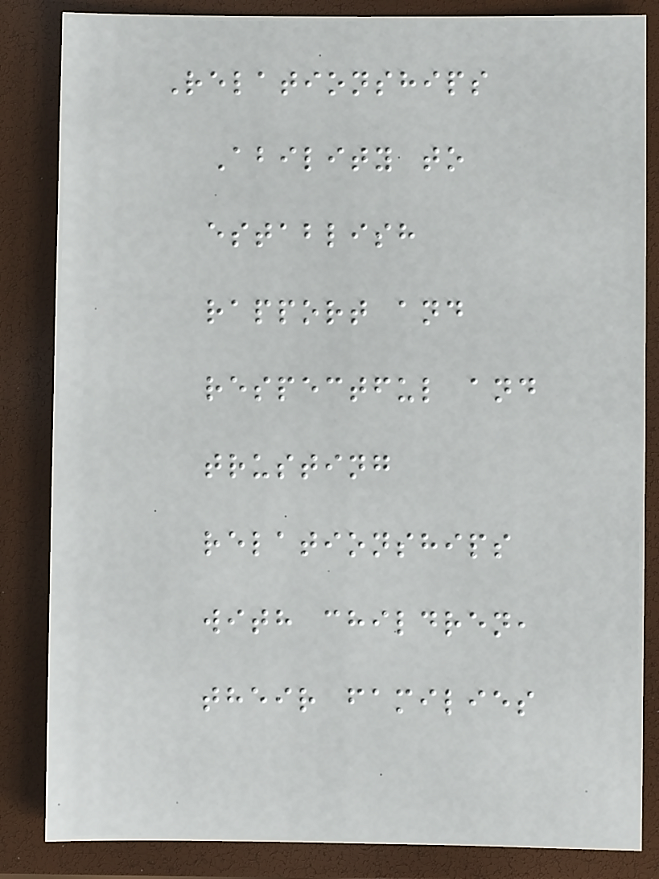Relationships
Ability to
establish
rapport and
respectful and
trusting
relationships
with children,
their families
